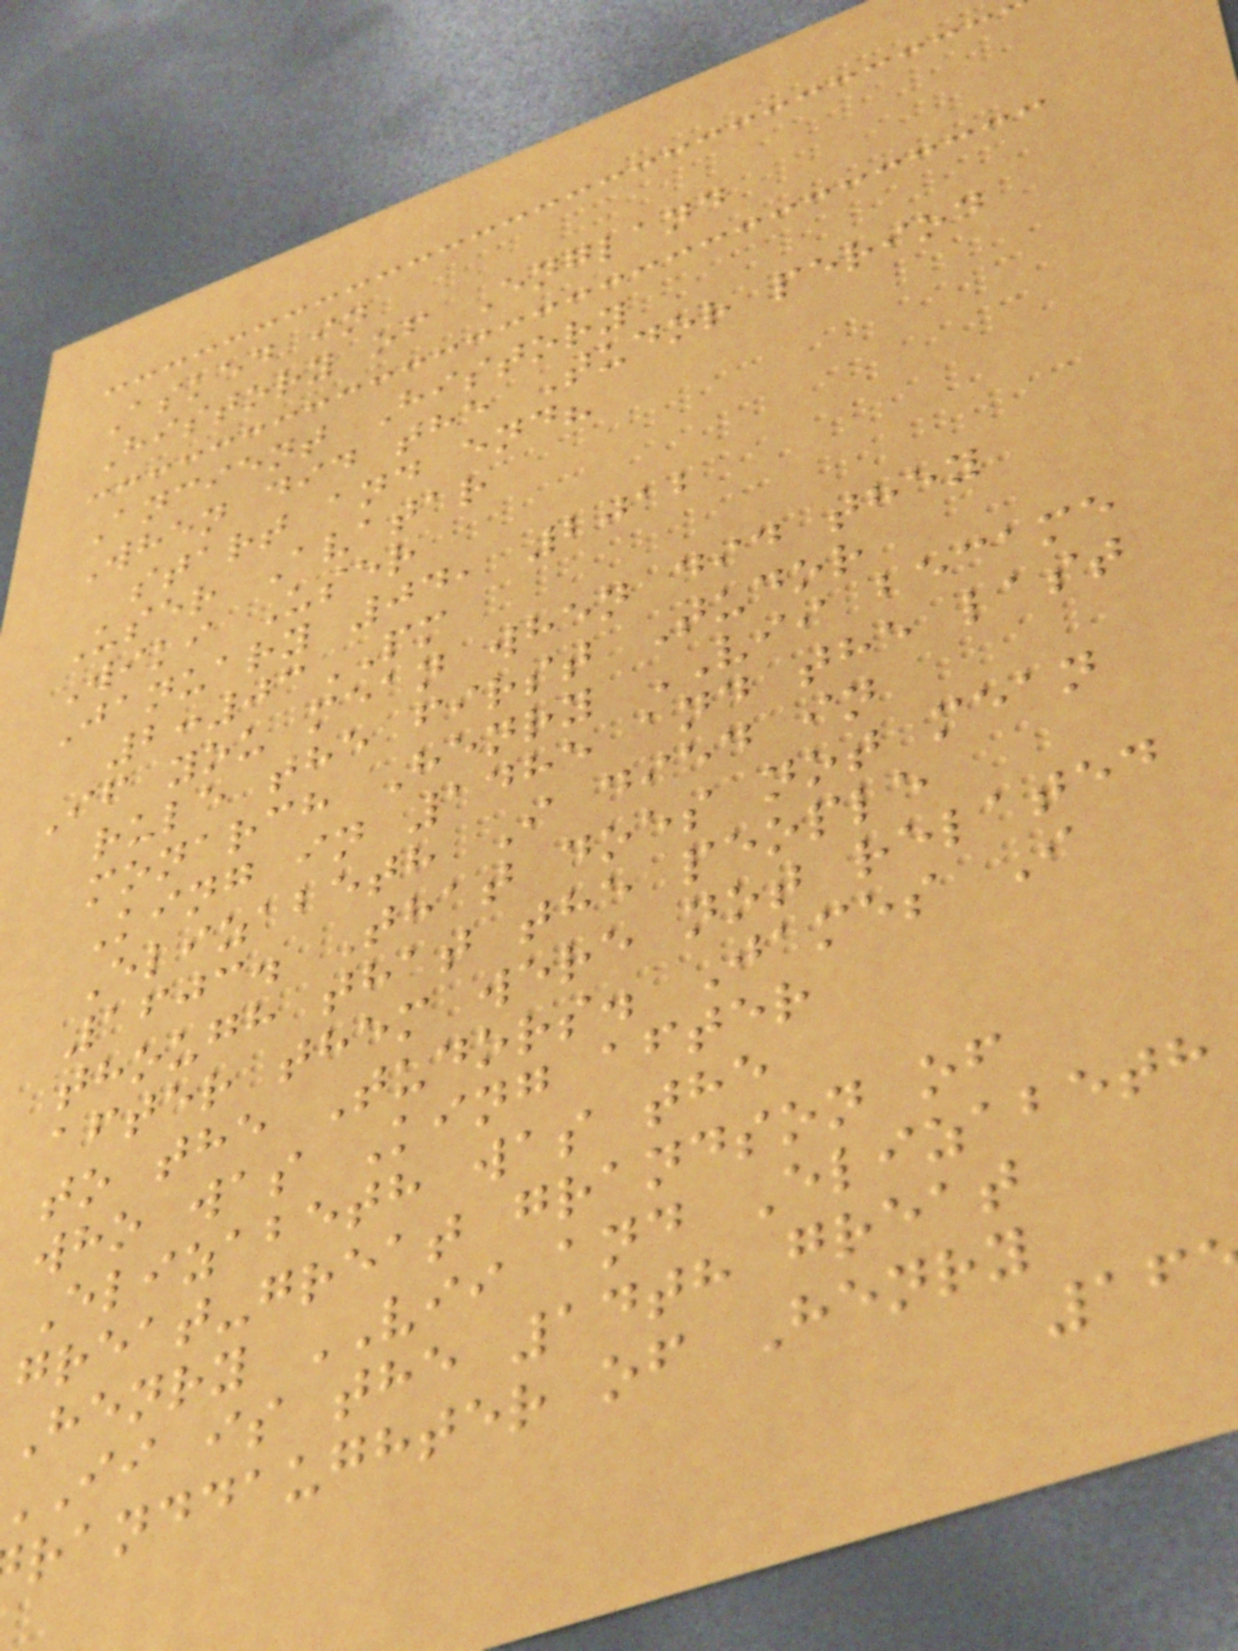Asked in
History of England
Ancient History
When did the Tudor period
start and end?
User Avatar
Wiki User
January 04, 2012
2:03PM
If you mean when did they
rule the first Tudor
monarch Henry VII became
King in 1485 and the last
Elizabeth I died in
1603. That does not mean
though that the people
after them were not related
to the Tudors. James I
who was King after
Elizabeth was the
great-great grandson of
Henry VII and Elizabeth
ii is the 14th great
randdaughter of Henry
